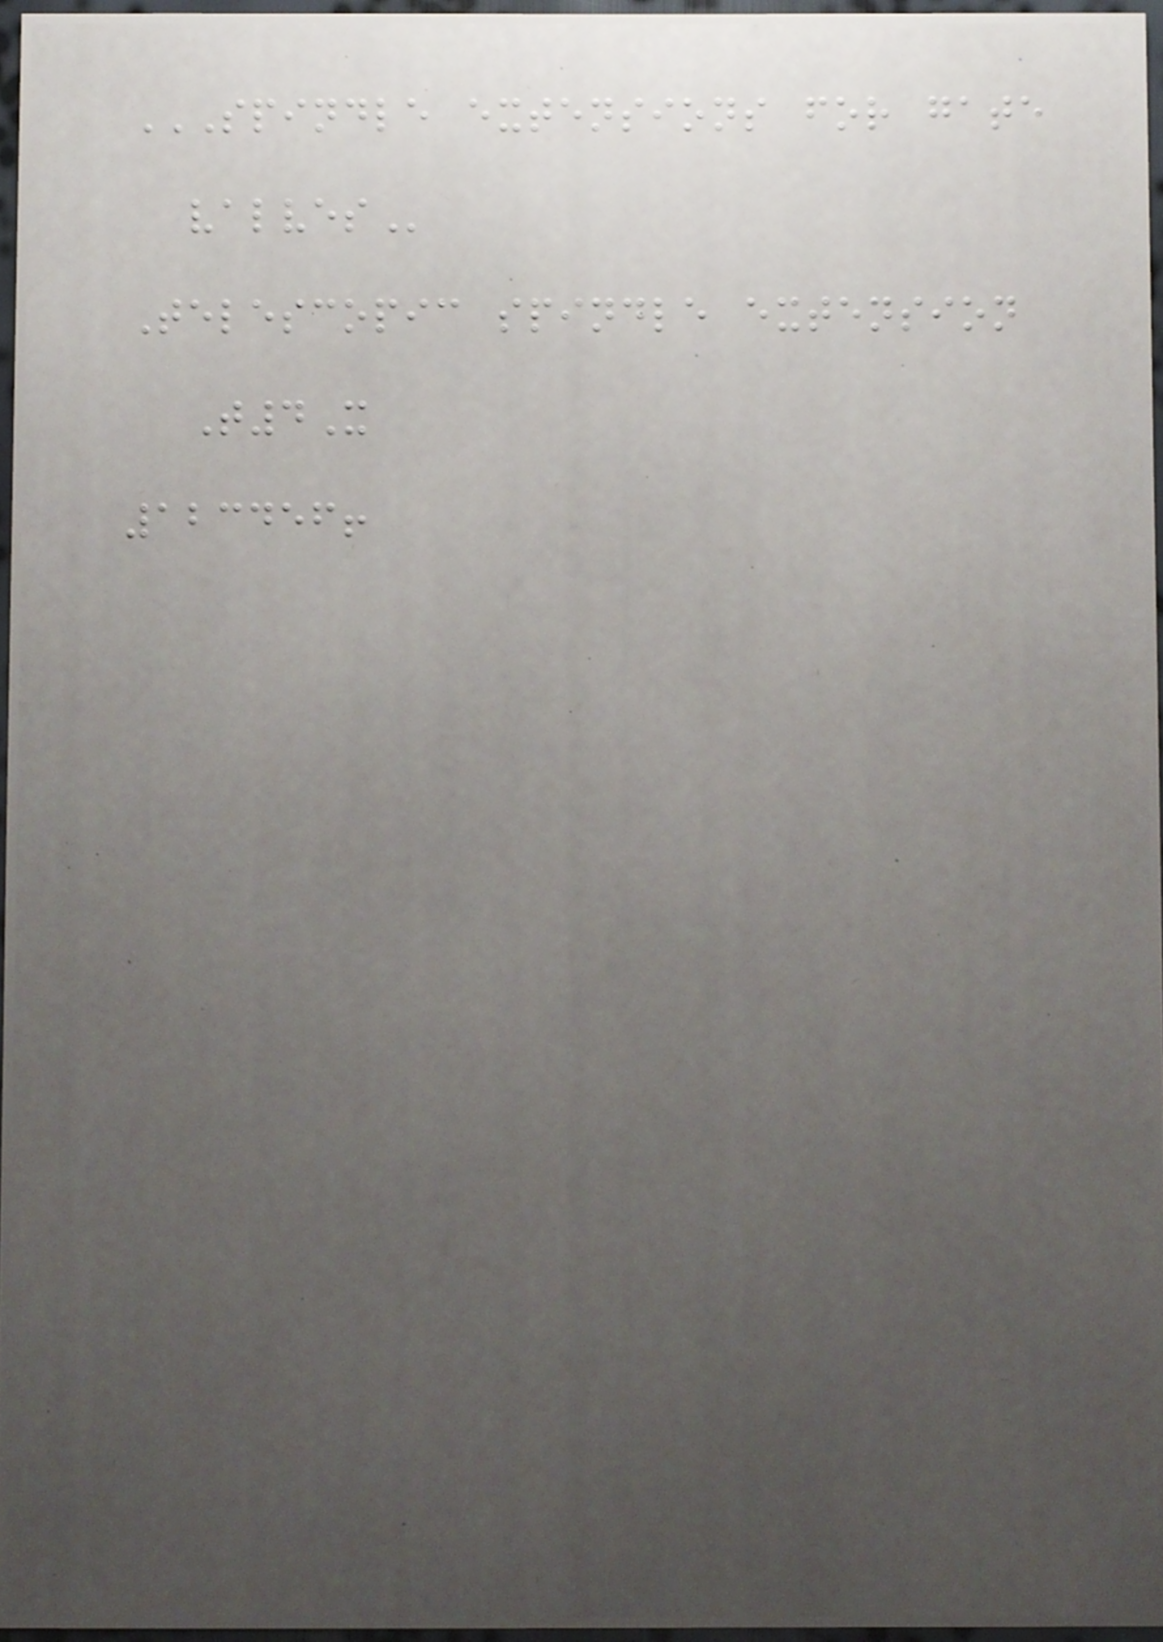SPINDLE EXTENSIONS FOR GATE
VALVES
Telescopic spindle extension
T4X
123456!
